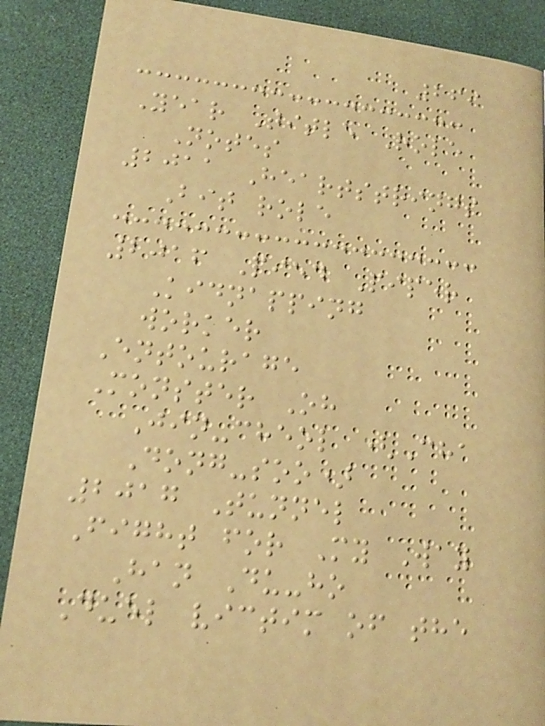269
Year Title Role
Notes
2011 Heartstrings
Bit role
2016 Pied Piper
Kidnapping
worker
Entourage
Monster Oh
Jin-cheol (Cha
Dong-soo)
2017 Tunnel
Fight for My Way
Han Du-ho
Duel victim of the
